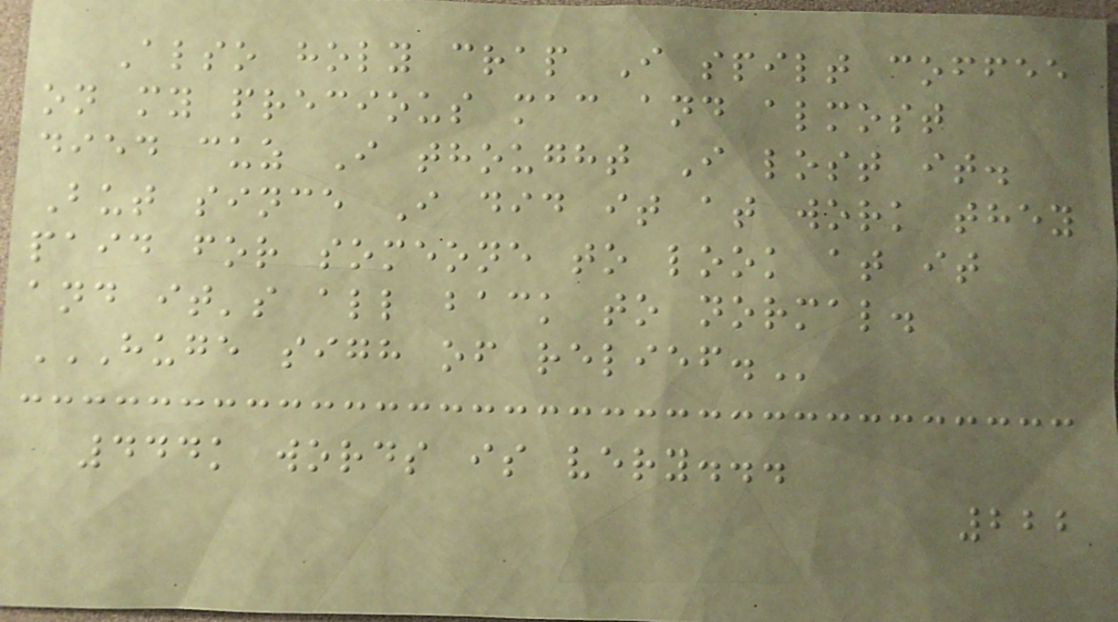Also holy crap I spilt coffee
on my precious mac and almost
died cuz I thought I lost it.
But since I did it at work they
paid for someone to look at it
and it's all back to normal.
HUGE SIGH OF RELIEF.
444k words is very...
222
